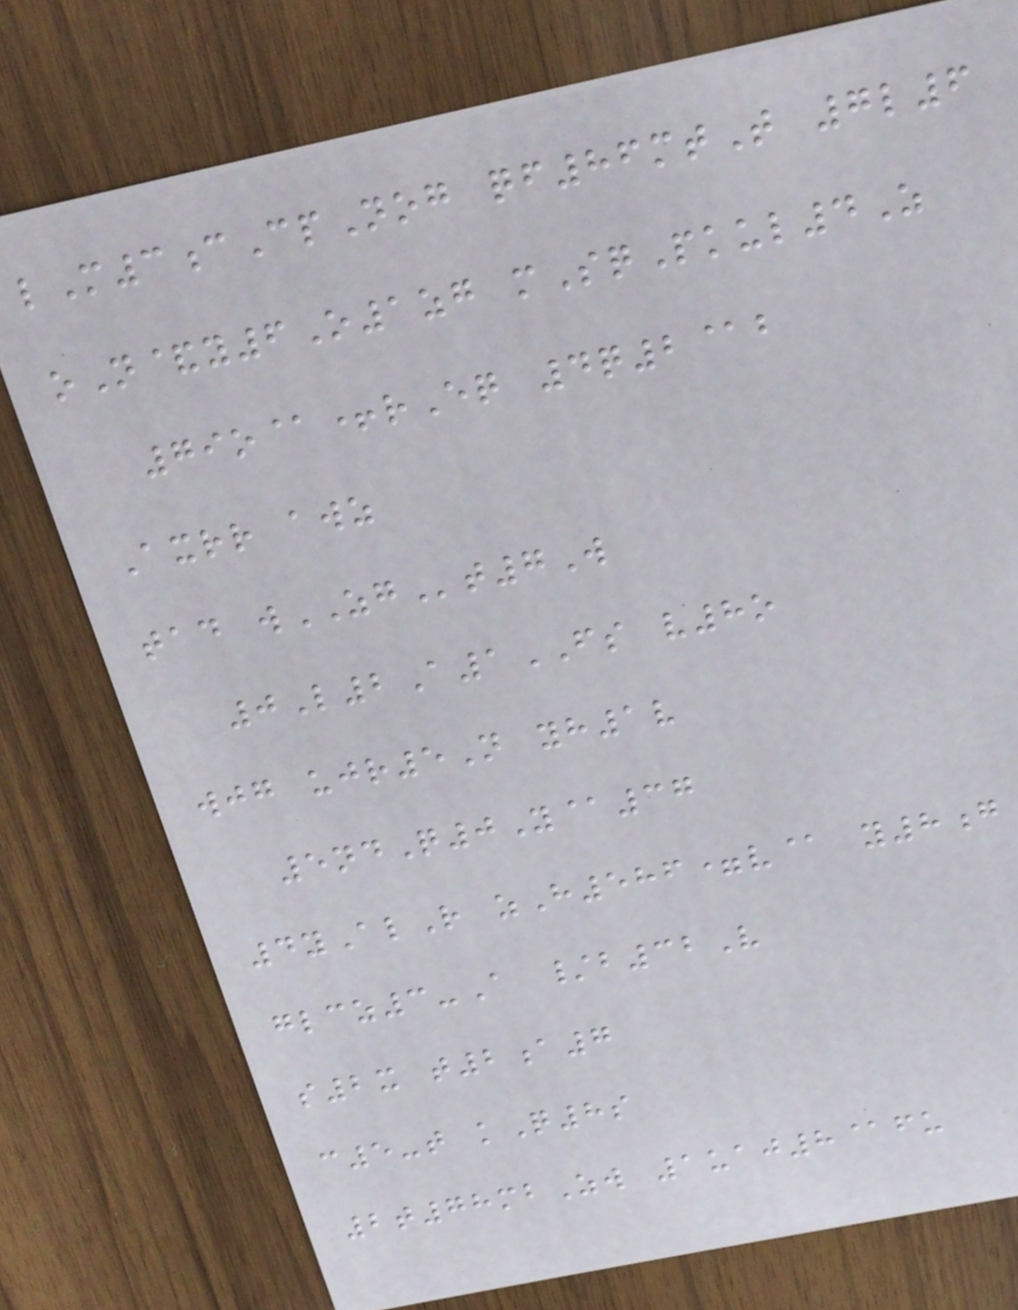lM3cCpNog qf86mtT 7l6
oN&y6O1zg mSqPkul4Z
79o@+rEq 4q2@b
Axrr awz
tad wZGt7W
0L2A1FS v8o
wjg ujr5N yh1v
5ndQ0Y@37
4yAlR zH586=v@ y8g
glcz3-A /b32V
s2x t2a7
c5-t kQ8s
2t78mbZw 1uaj8@fu
